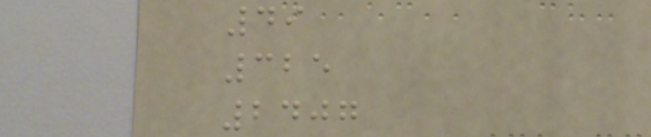49
325
2407
